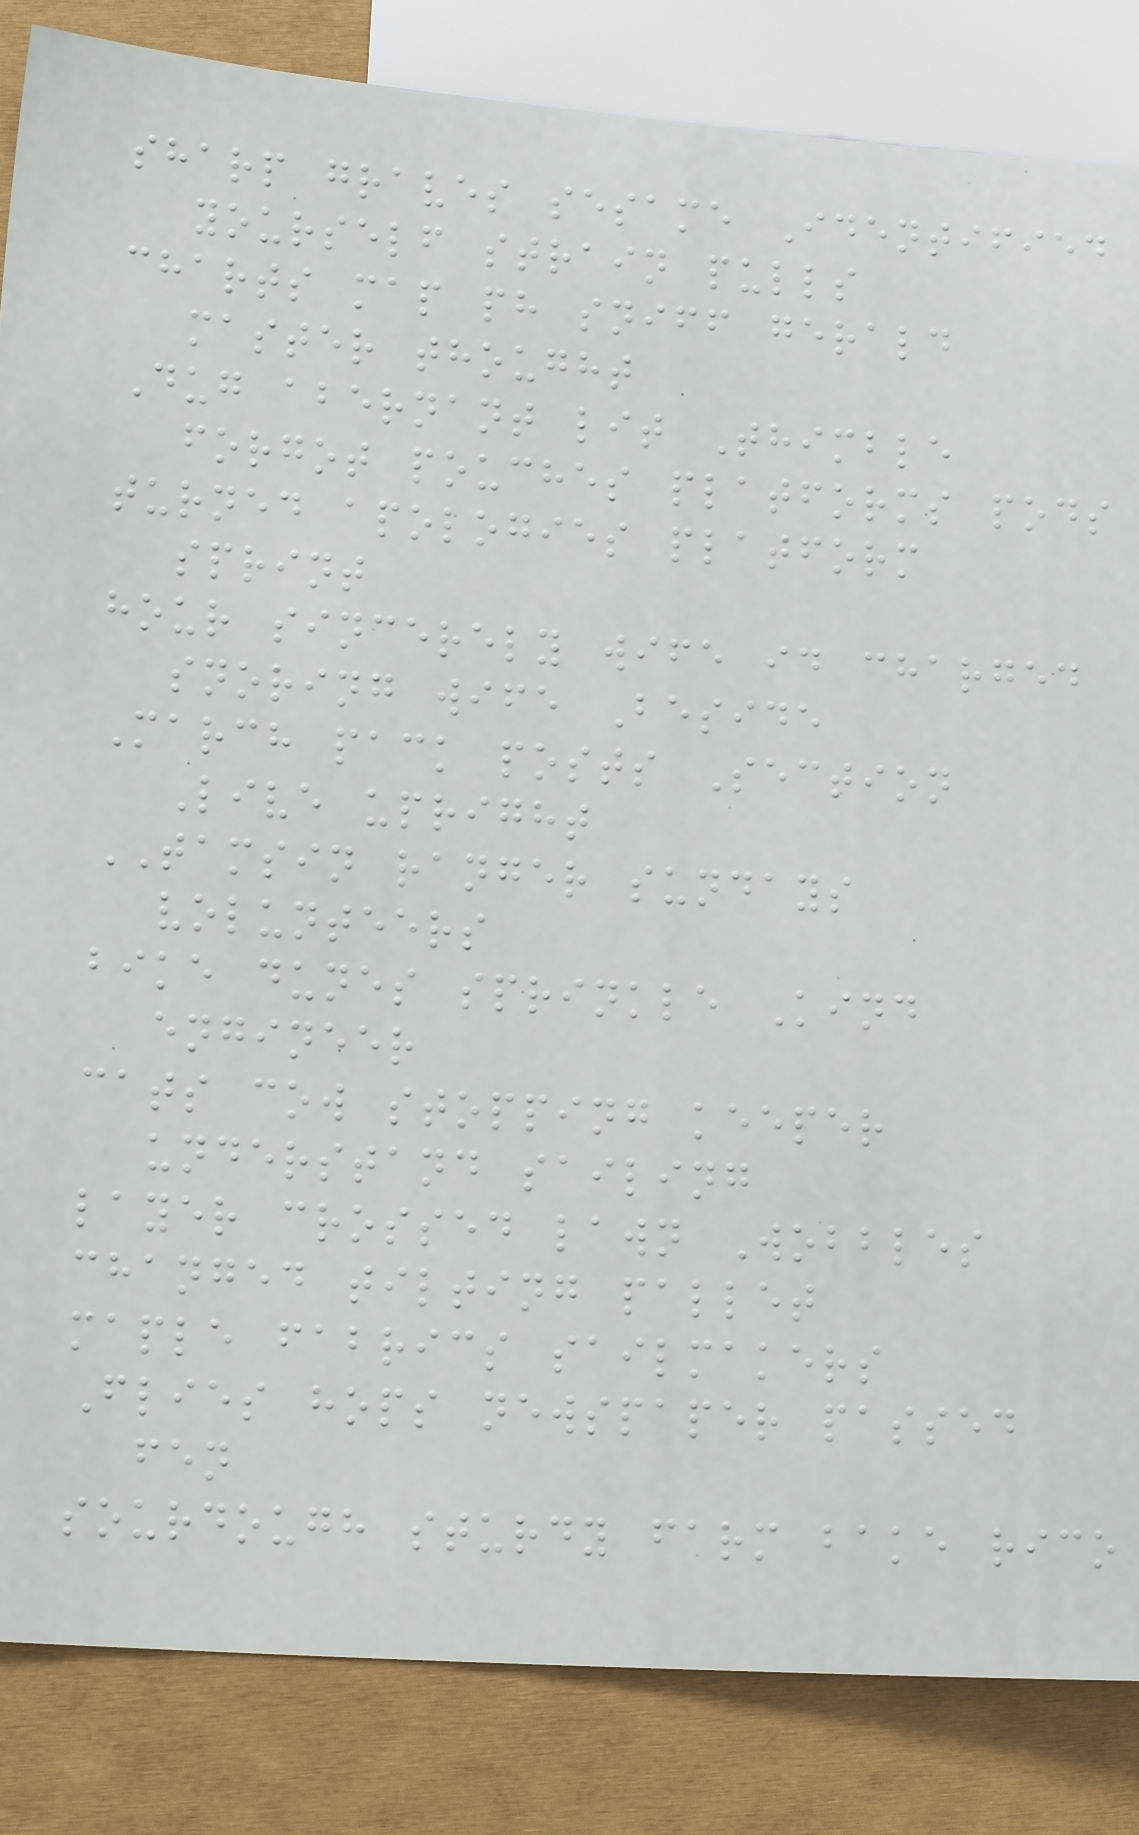sharp graves sesame Identified
yourself strain pulls
charts map ph sniff gerald
master thought
Dug abernant lit Thimble
forgot pouches platforms pods
turned apologies platform
sprint
hour sincerely wife id charged
snoring wife Beside
March pack posts Section
Live upright
TAMSIN ranger sundays
volunteers
bike dunes sprinkle Kind
engineer
cats cow stopping keeper
understand sailing
layer crossed lawn Wobbles
changed tilting pallet
maple fabrics sailmakers
Flies hops newspaper passed
fen
sourdough sturdy farm bake rico
